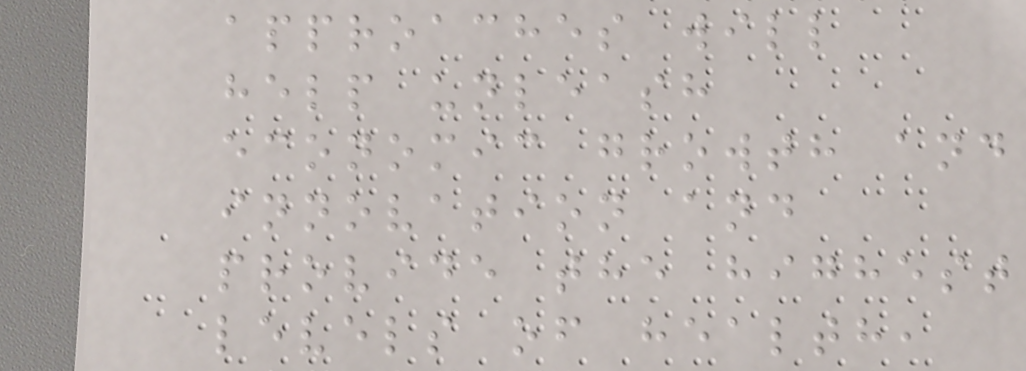approaches will
help unleash
economic growth and
innovation and
provide the highest
levels of health,
